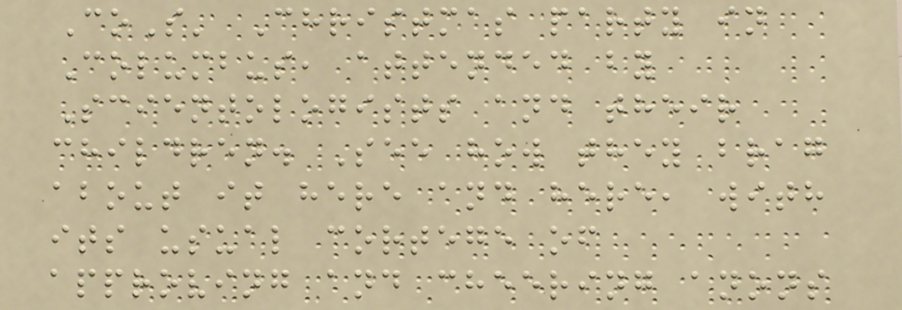CoS' Christmas party in
Columbus, attended by
Scientologists and their
children. See how they brag
about it here and here, with
its usual cortege of
approving and cheering anons
